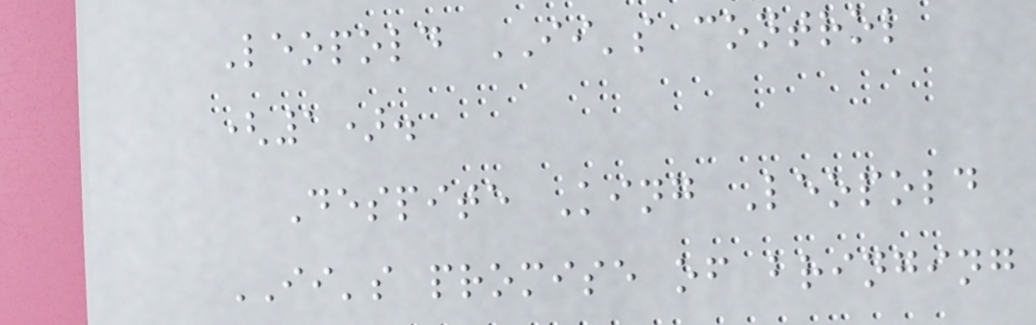Leopold II's control
(1).
Despite King Leopold
II's promise of bringing
